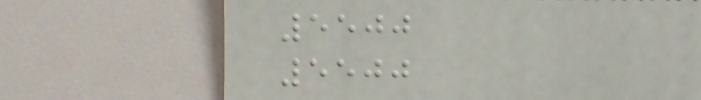5500
5500
